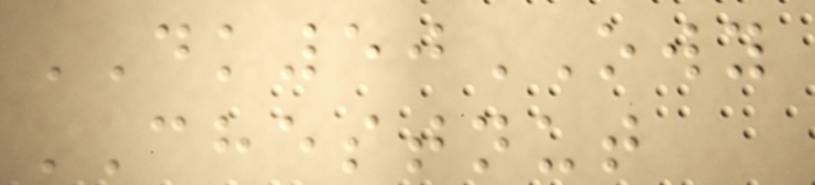DK50OWY
CHESTNUT
